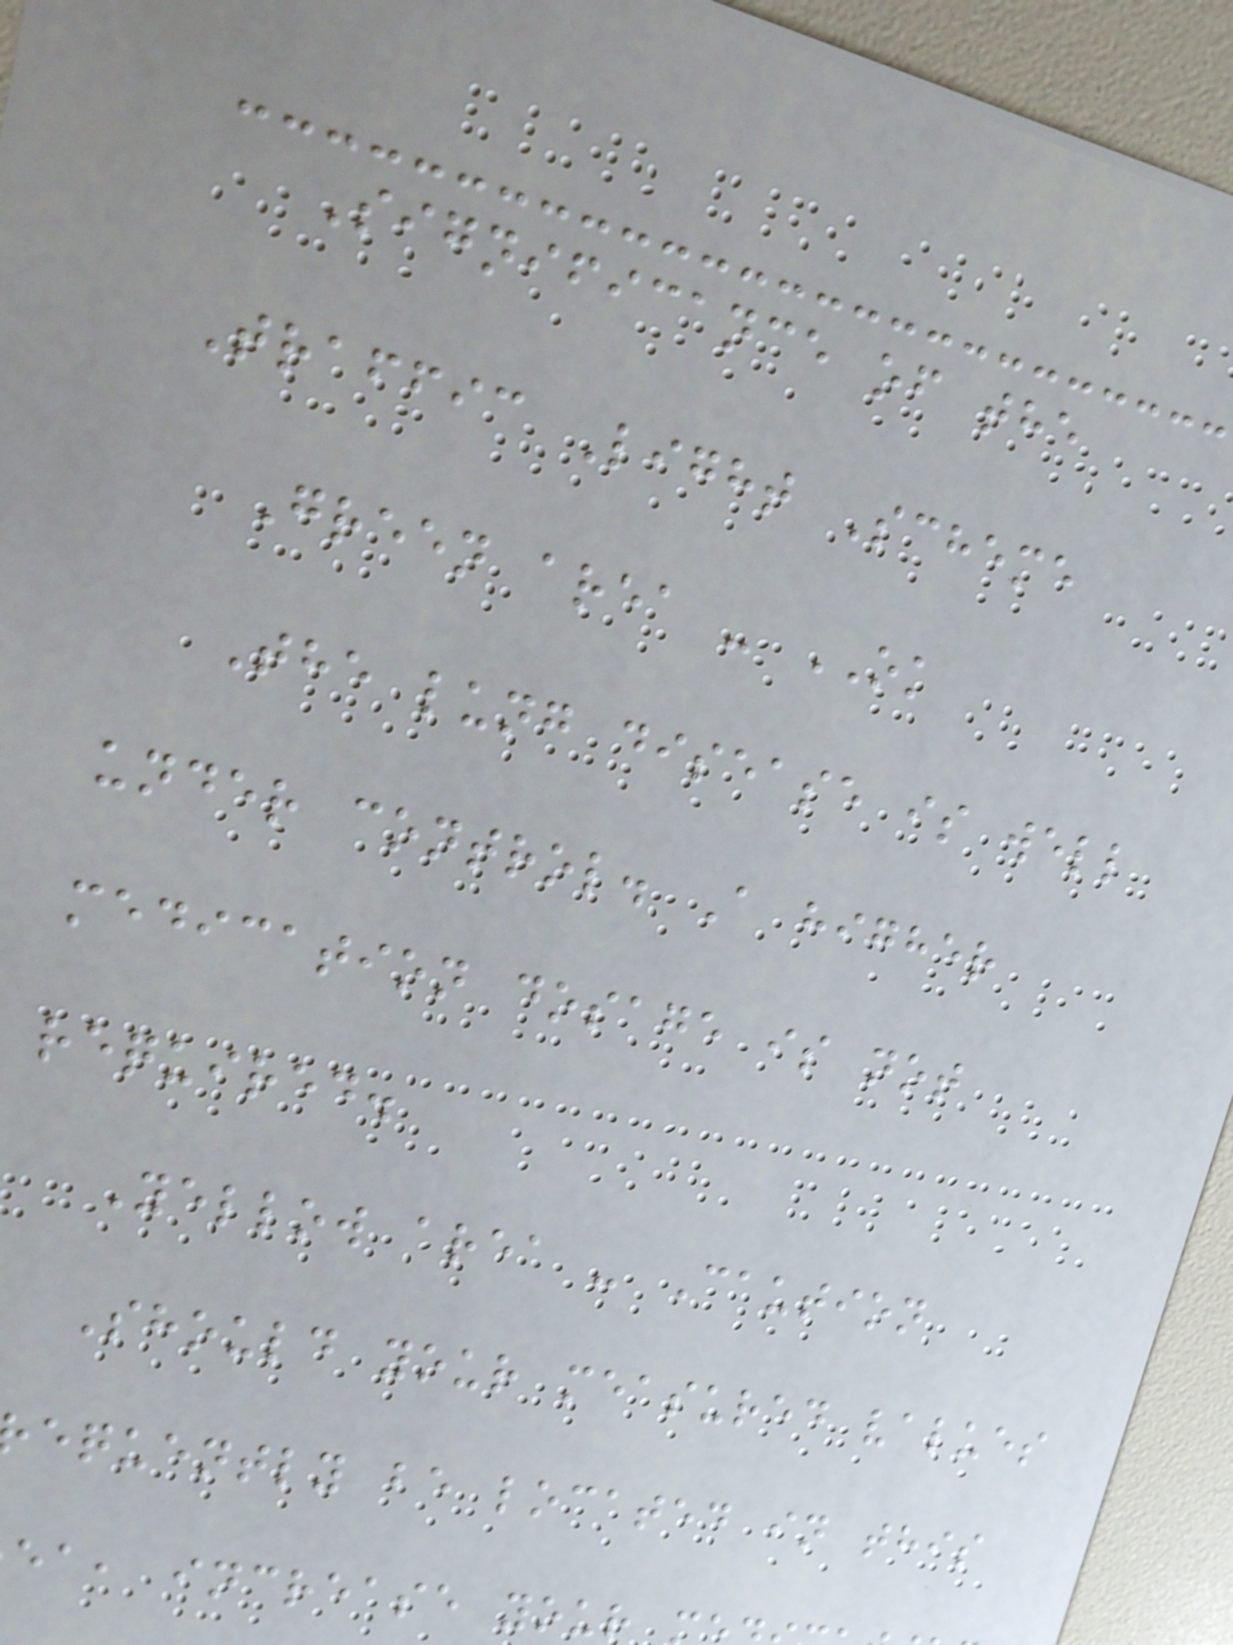Significance of the
Traffic Light Scheme
Green area - OK
The lung disease is well
under control. A higher
medication dosage is not
required.
Yellow area - Caution
Should your measured values
equently be located in this
ea, increase your
